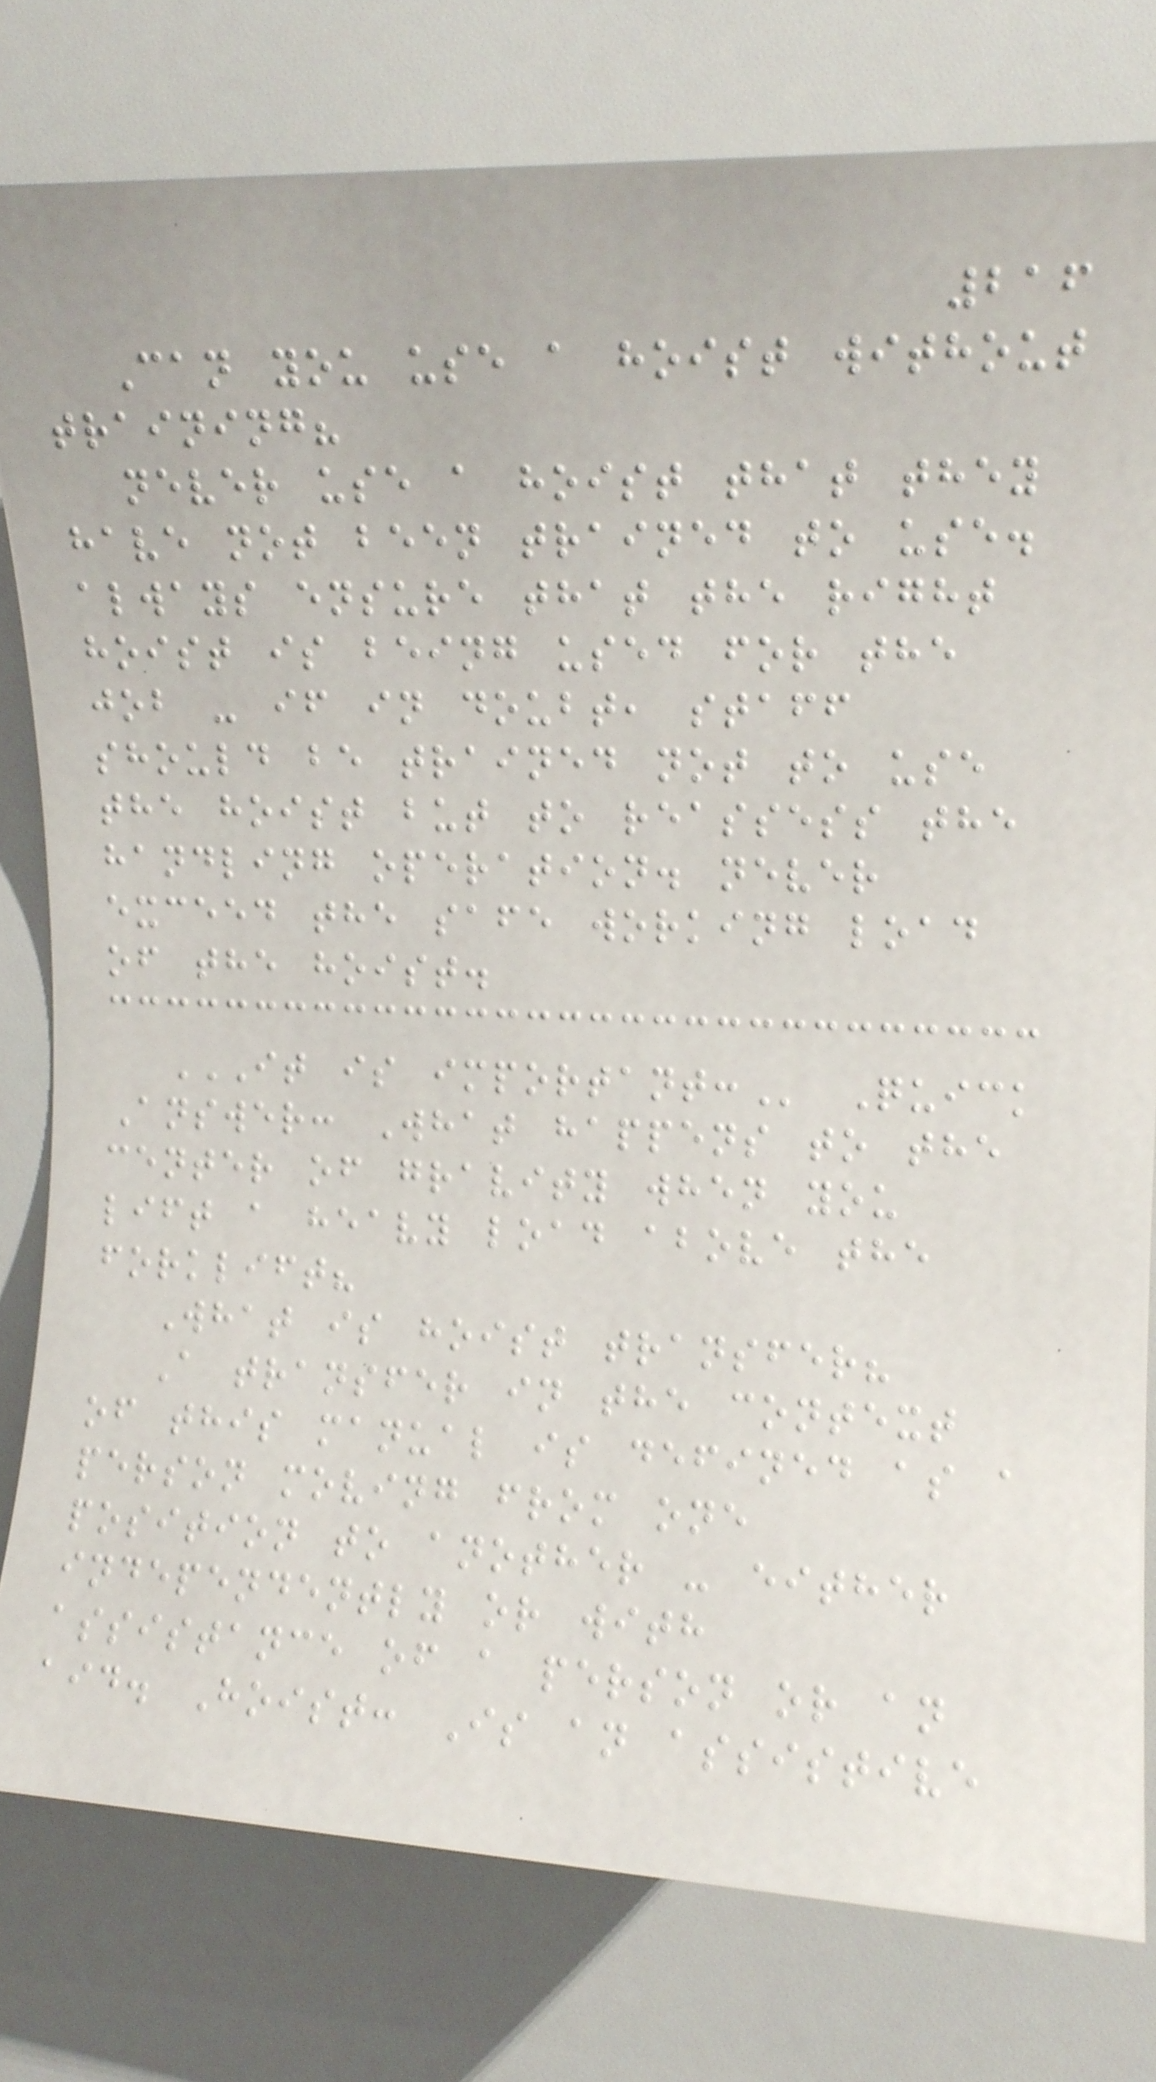216
Can you use a hoist without
training?
never use a hoist that they
have not been trained to use.
always ensure that the right
hoist is being used for the
job - if in doubt, staff
should be trained not to use
the hoist but to reassess the
handling operation. never
exceed the safe working load
of the hoist.
IT IS IMPORTANT: Quick
Answer: What happens to the
center of gravity when you
lift a heavy load above the
forklift?
What is hoist transfer?
A transfer in the context
of this manual is defined as a
person moving from one
position to another - either
independently or with
assistance of a person or an
aid. Hoist: Is an assistive
